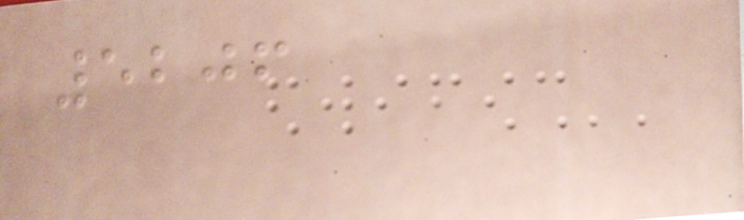5206
